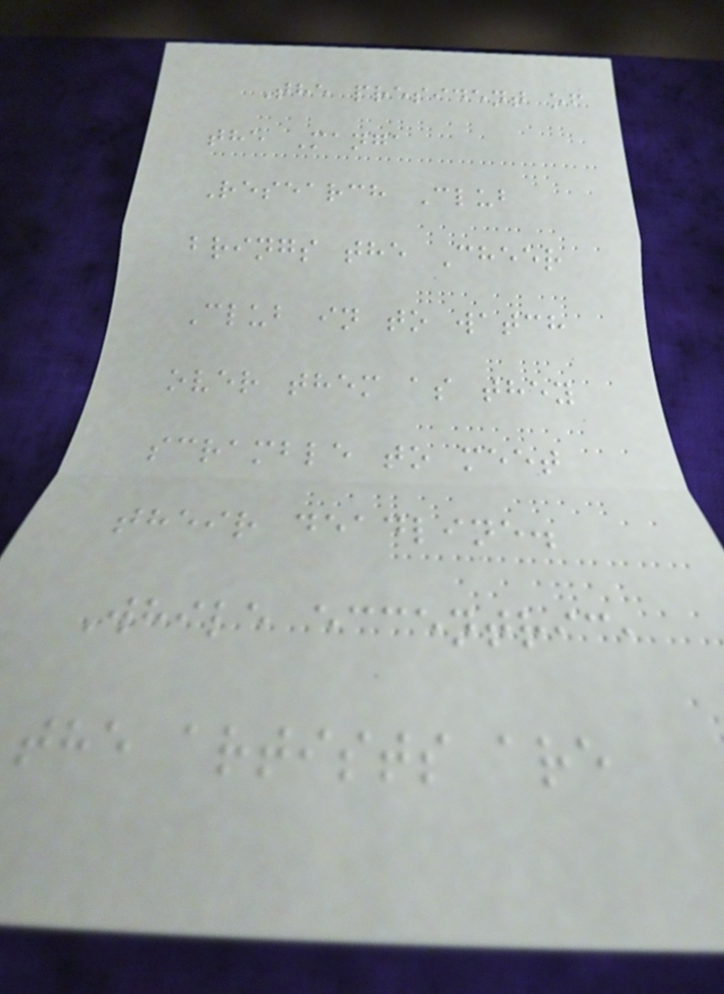The president of
the Manga
Research Club
brings the Cheer
Club in to watch
over them as they
scramble to meet
their deadline.
While eccentric,
the artists are
